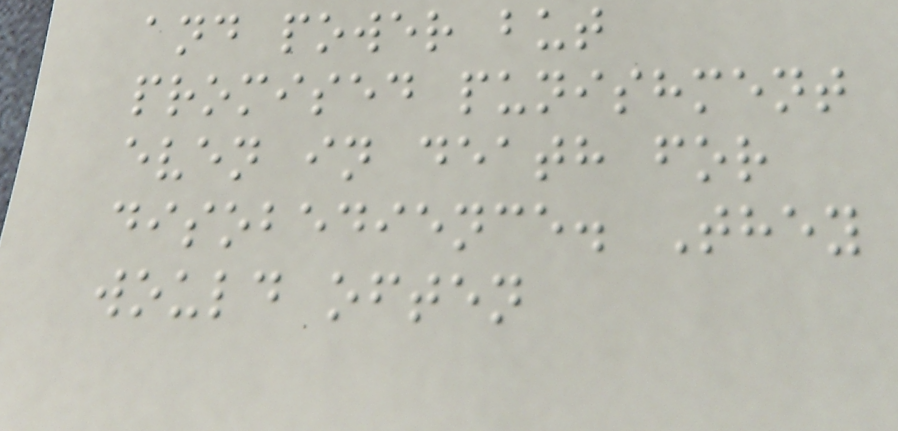and power but
promised punishment
even in death for
disobedience. They
would often
